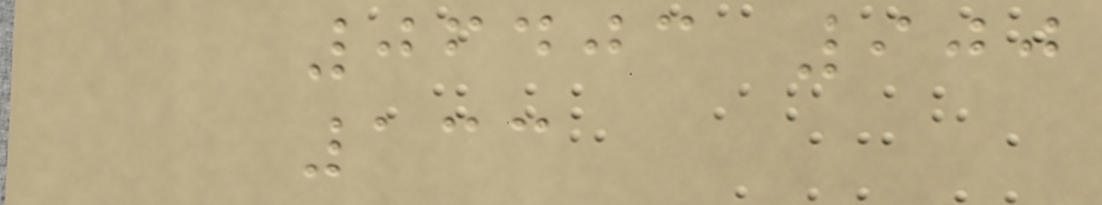06403 900
133
